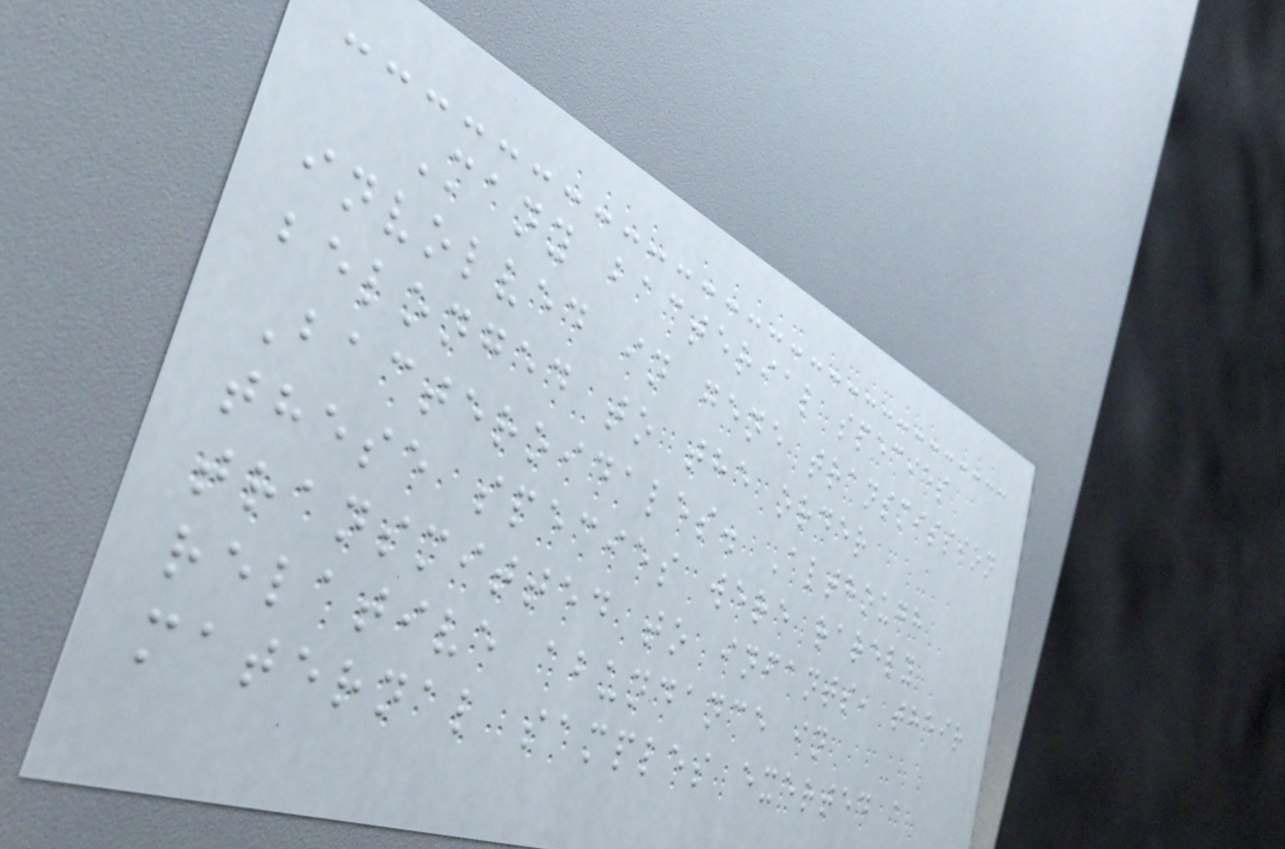Many bacterial species
involved in gene transmission
belonged to the order
Bacteroidales. Although
these species were rarely
transmitted to infants, their
relative abundance in
maternal samples exerted a
